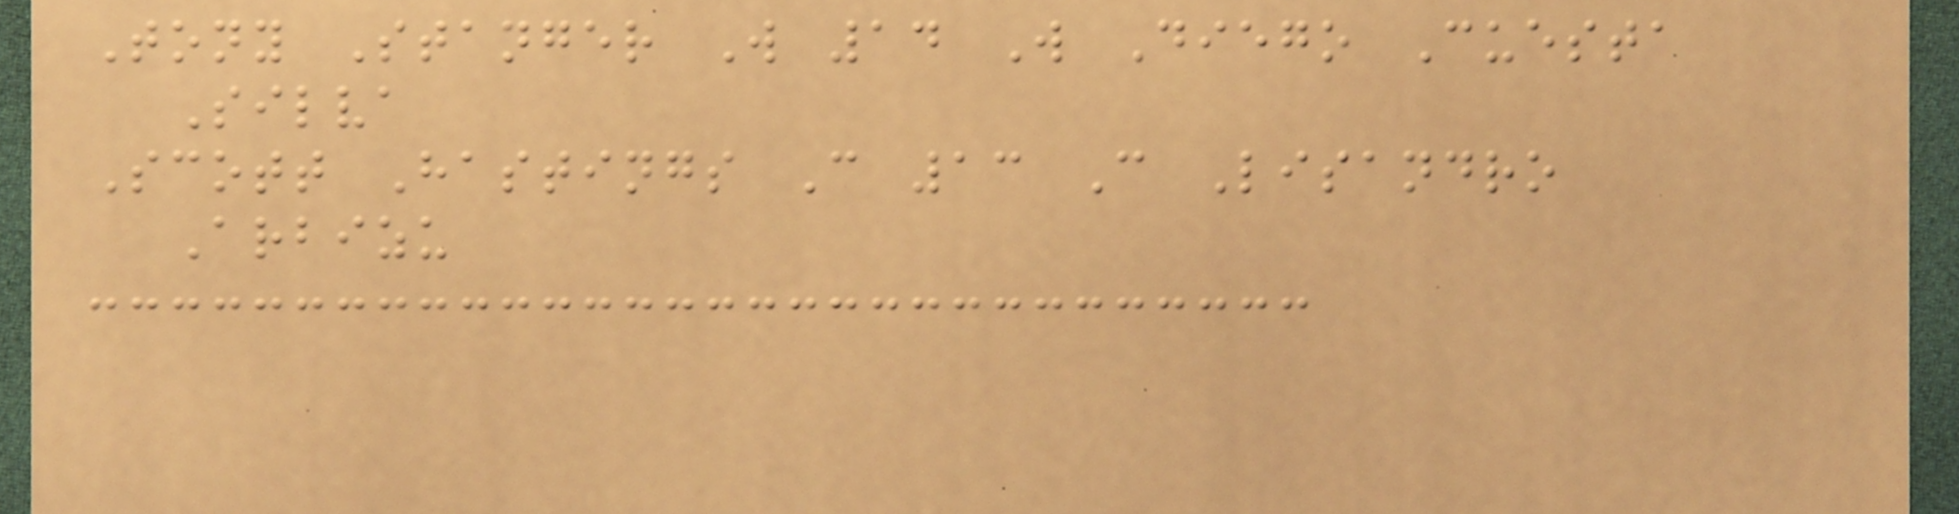Tony Stanger W 14 W Diego Cuesta
Silva
Scott Hastings C 13 C Lisandro
Arbizu
